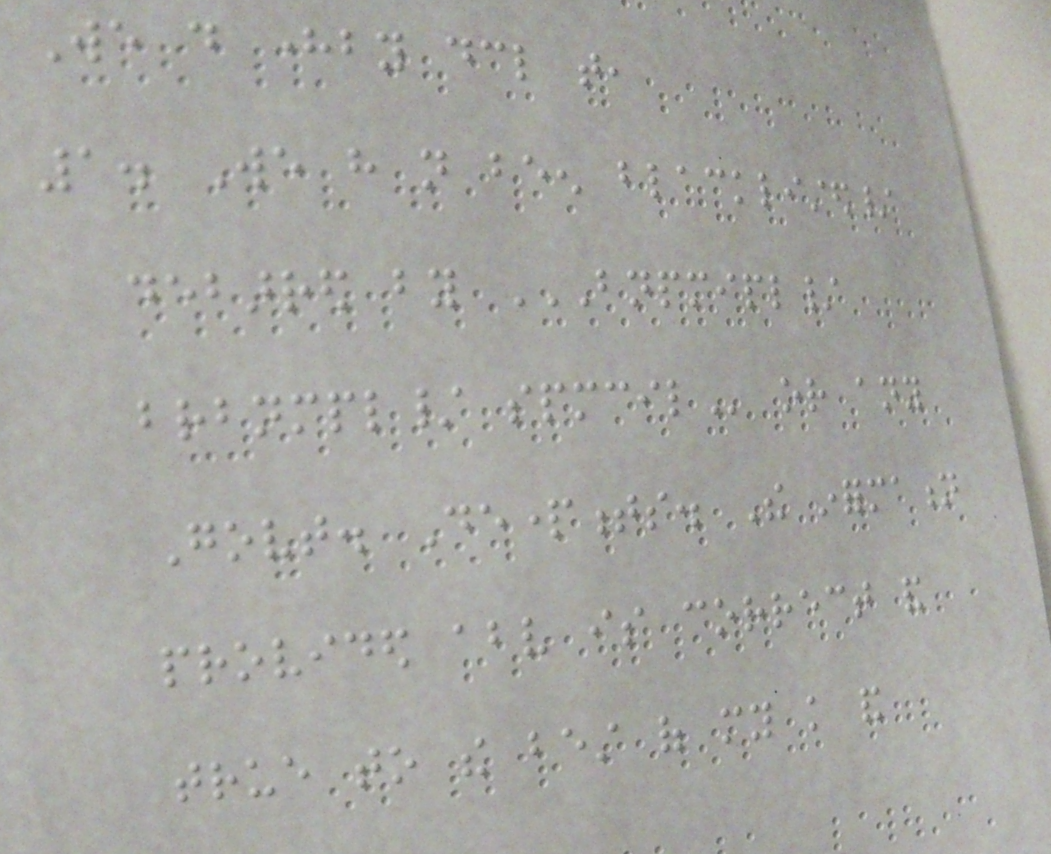We do hereby declare that,
1. We have not been blacklisted/
debarred by BNPMIPL/
BRBNMPL/ SPMCIL or any
Govt. Departments. The information
provided above is correct and
true to the best of my knowledge and
